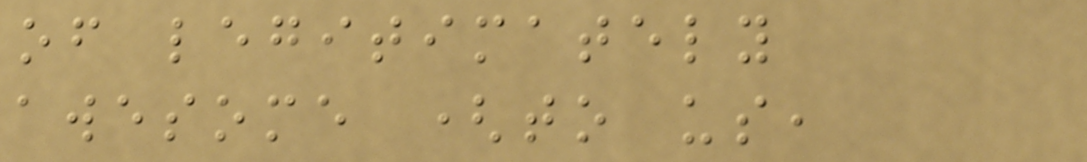of legitimately
awesome (to us,
